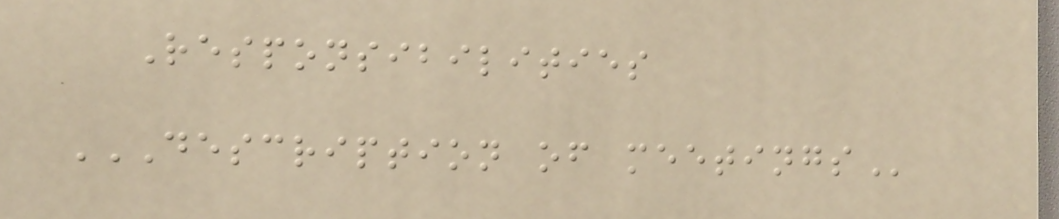Responsibilities
DESCRIPTION OF MEETINGS
